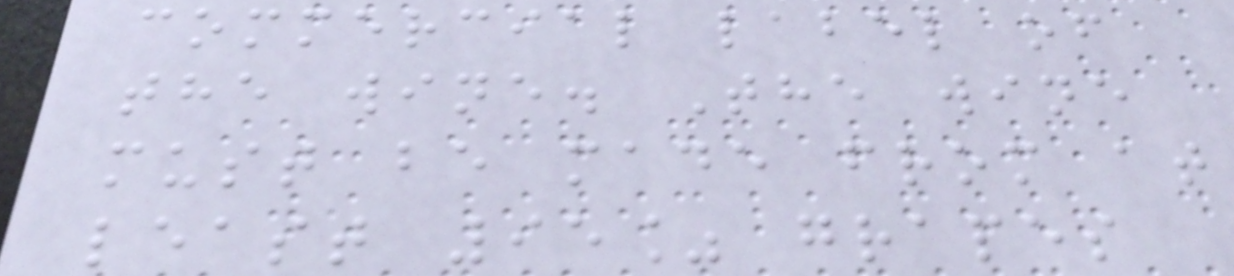commercial label of
the wine. The wine
must be made from at
least 95% grapes
